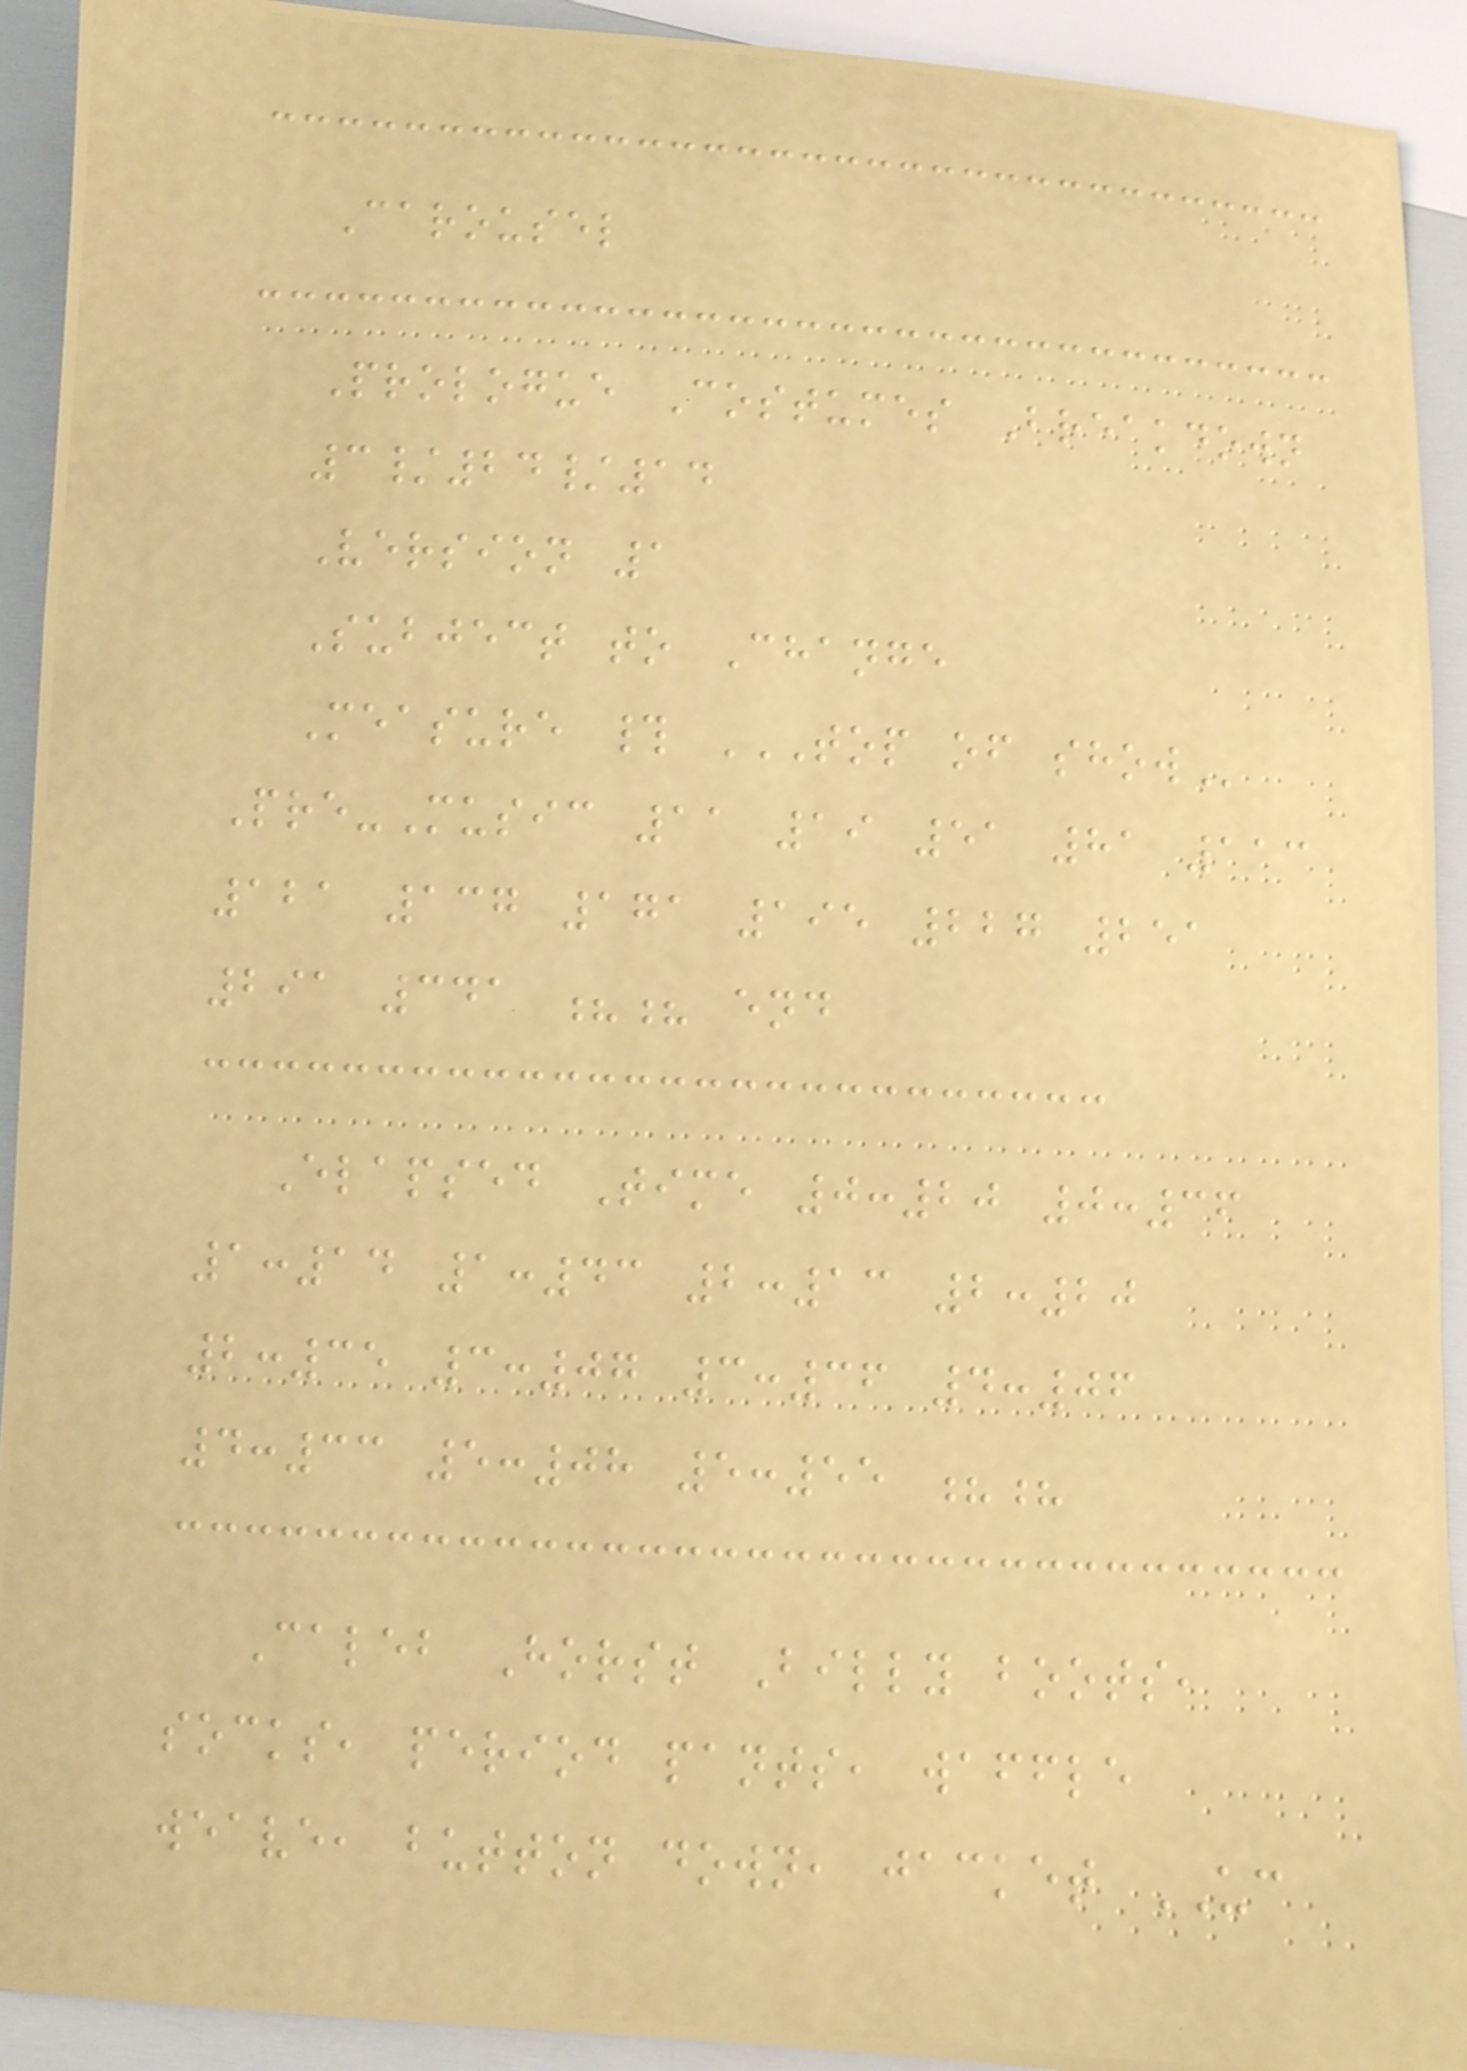Carousel
Prologue Costumes Breakdown
3/24/14
Version 1
Subject to Change
Measure # TOP OF SHOW
Pre-Music 11 19 51 81 113
121 137 171 195 227 251
291 341 ?? end
Elapsed Time 0:20 0:36
1:14 1:43 2:13 2:20
2:35 3:07 3:36 4:06
4:33 5:08 5:55 ??
Caleb Horst Billy boots,
socks, period pants, waffle
weave, button down, jacket UC
